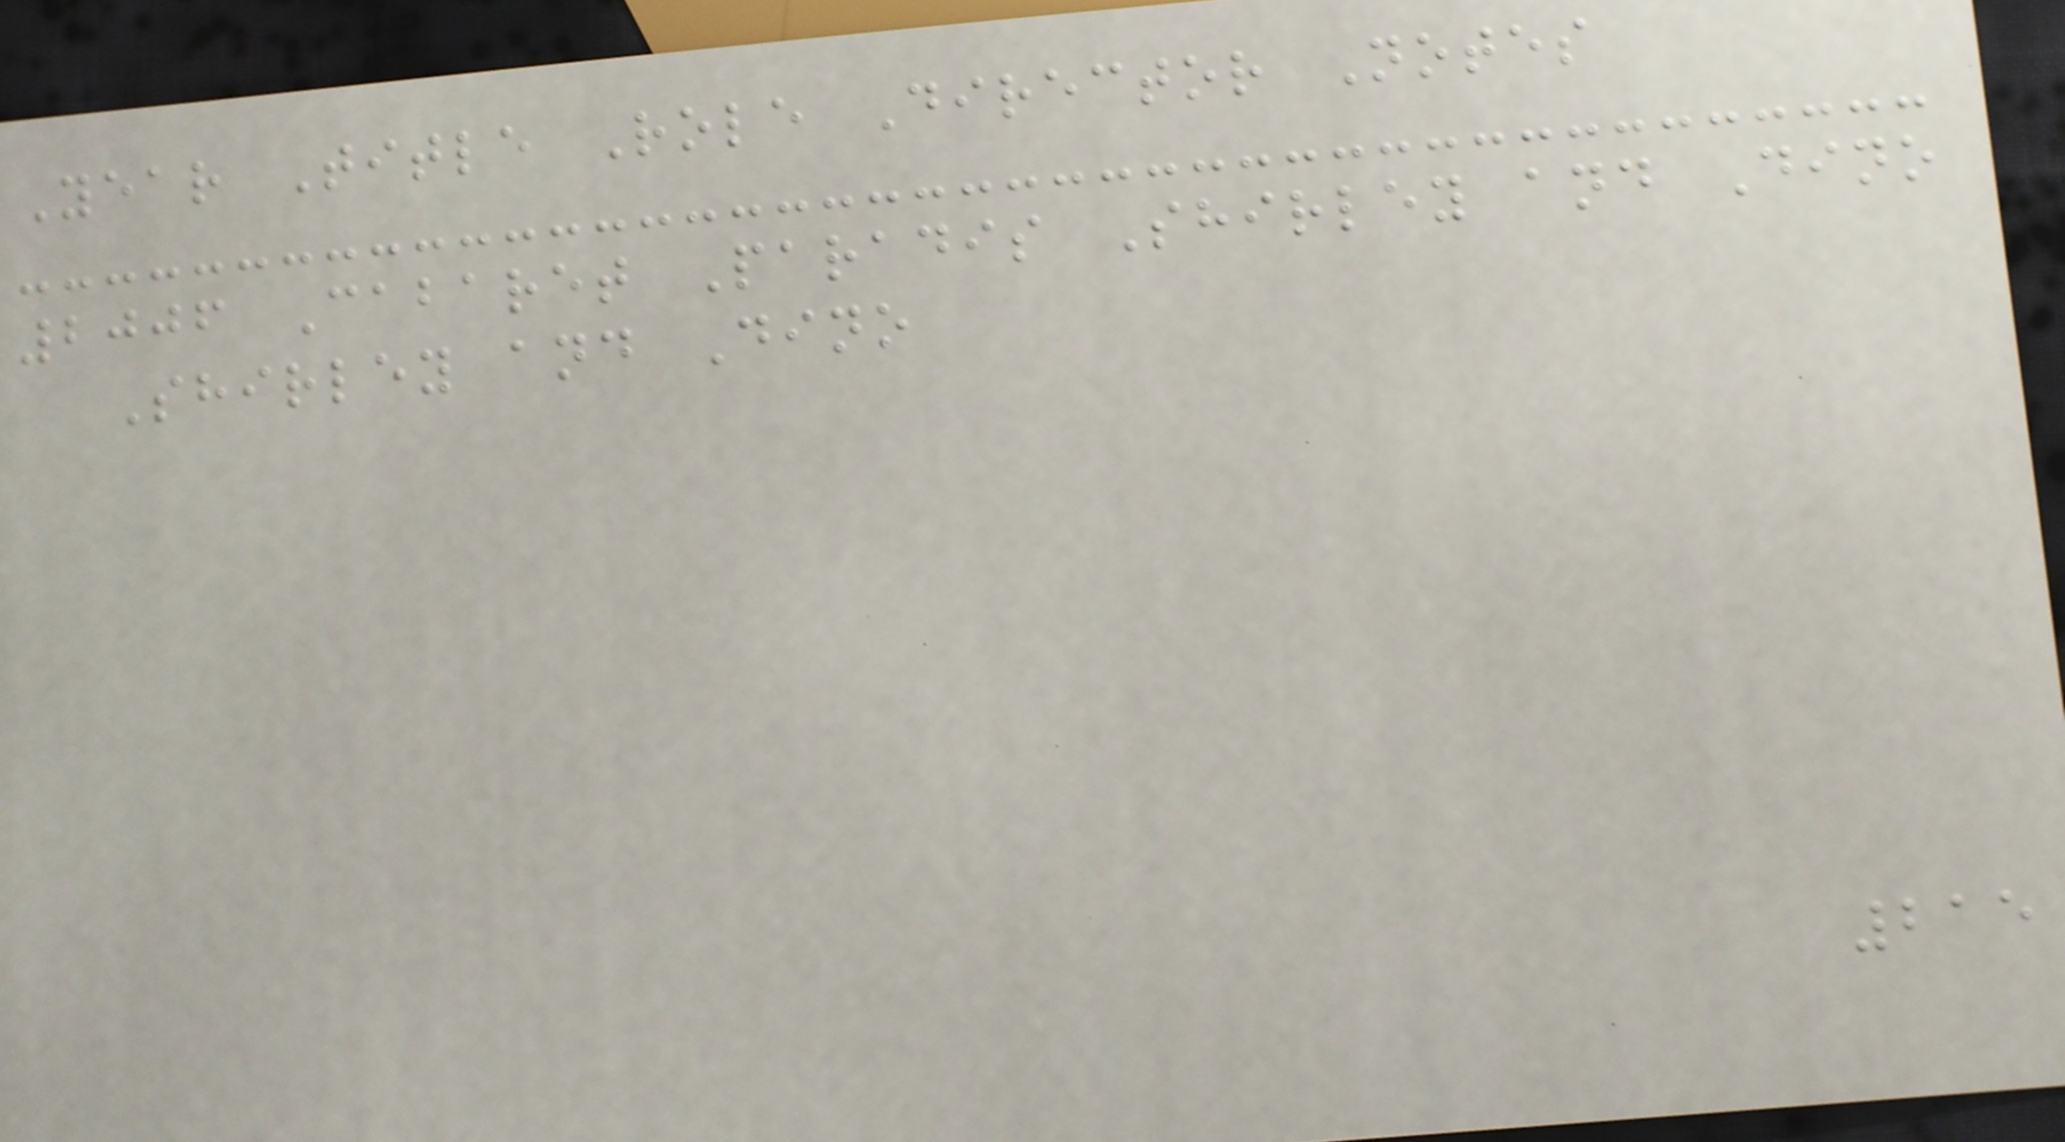Year Title Role Director Notes
2006 Cabaret Paradis Shirley and Dino
Shirley and Dino
215
